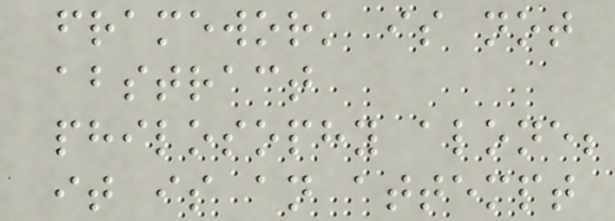framework is not
abstract
philosophy alone;
it is an attempt
